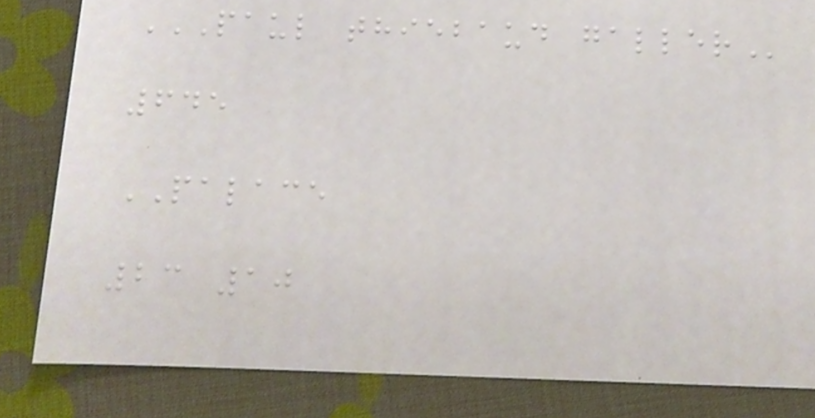PAUL THIEBAUD GALLER
645
PALACE
23 10
